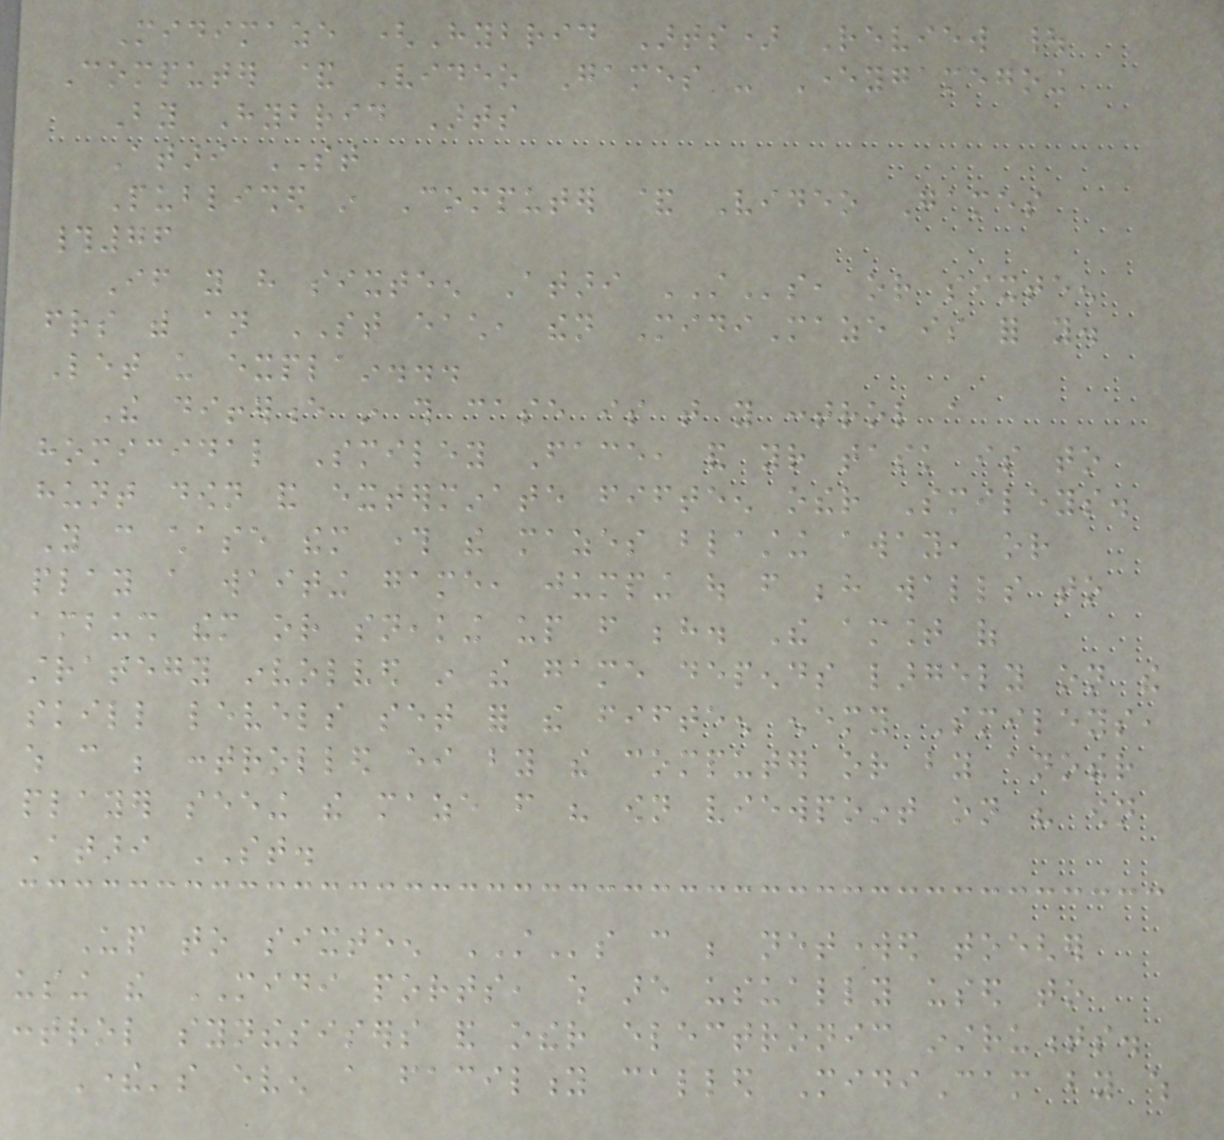Midimaze (Hybrid Arts) Review |
Computer & Video Games - Everygamegoing
By Hybrid Arts
Atari ST
Published in Computer & Video Games
#76
If you have sixteen Atari STs, or sixteen
friends with an ST each, then MidiMaze is for you.
Let us explain...
The difference in this case is that you control a
homicidal Smiley Face, and your task is to
hunt down and exterminate fifteen other Smileys.
You can chase them through the mazes blasting away, or
play a waiting game, jumping out from behind walls to
ambush them or sneaking up from behind. The amount of
strategy involved in the game depends largely on the
skill levels set for the fifteen enemy Smileys,
which can be controlled either by the computer or by another
player seeing the maze from his own viewpoint on his own
Atari ST.
Up to sixteen STs can be networked toegher
using the MIDI ports, which are usually used to
control synthesisers and other electronic instruments.
There's even a facility called MidiCam by which
